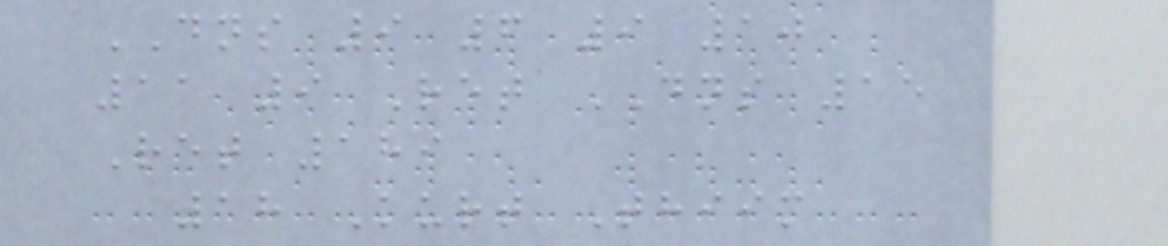DNS 9 6 9 10
11 9 Ret DNS 15
Ret 189
18 Kurt Thiim
